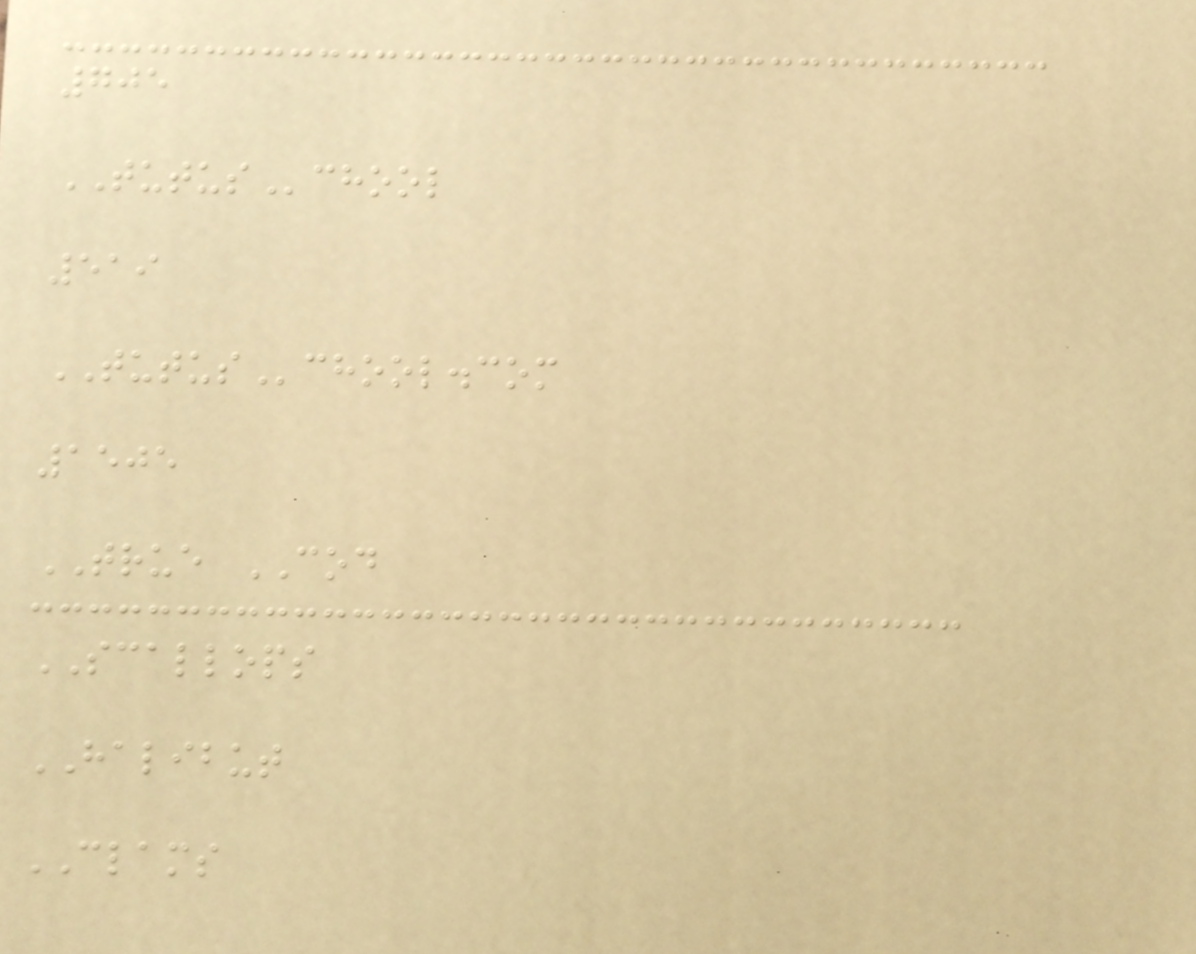705
TUTUSchool
519
TUTUSchool.com
1505
TRUE COD
SCALLOPS
HALIBUT
CLAMS
